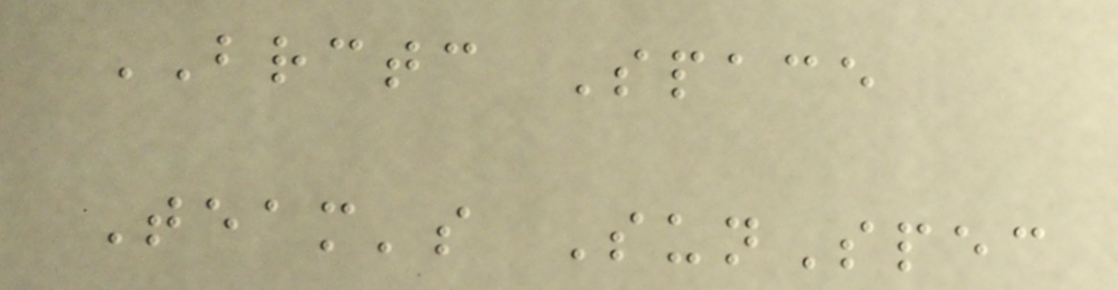BRCTC Space
Team's SunSpec
